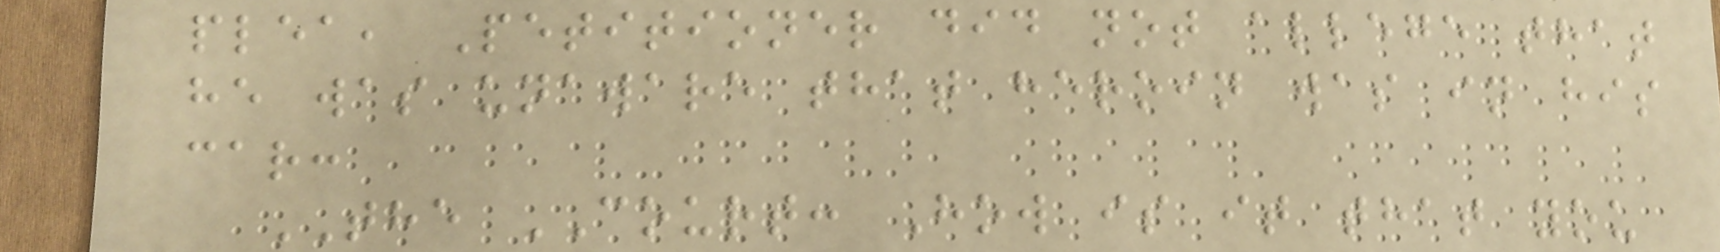plea, Petitioner did not allege that
he was unaware that heroin was in his
car:
THE COURT: How is it that you
